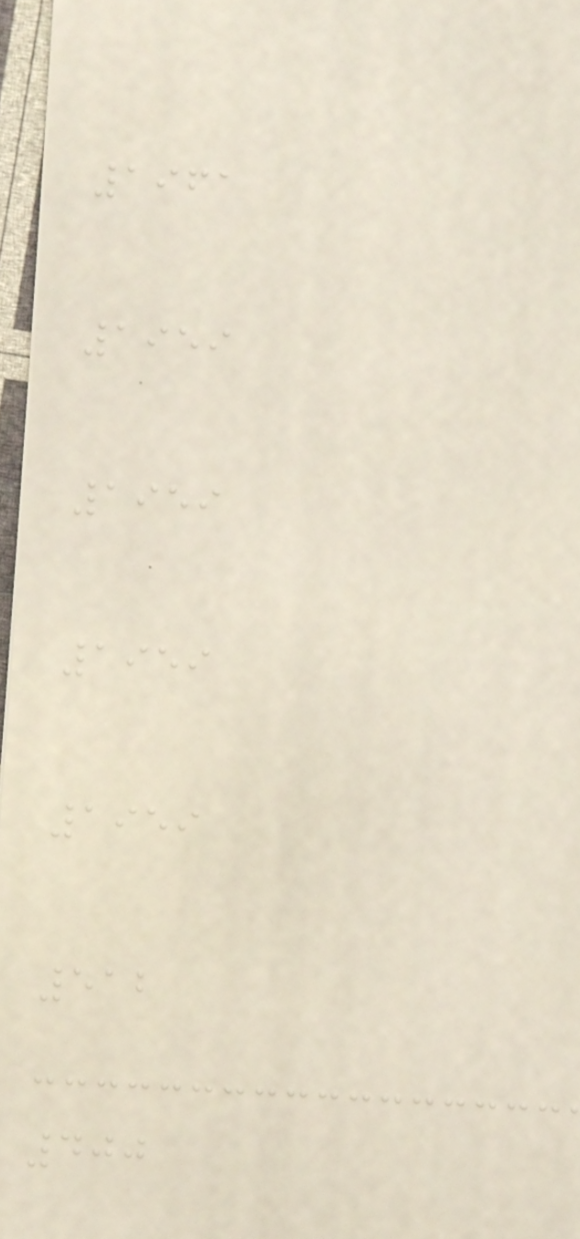1961
1959
1959
1959
1959
512
400
